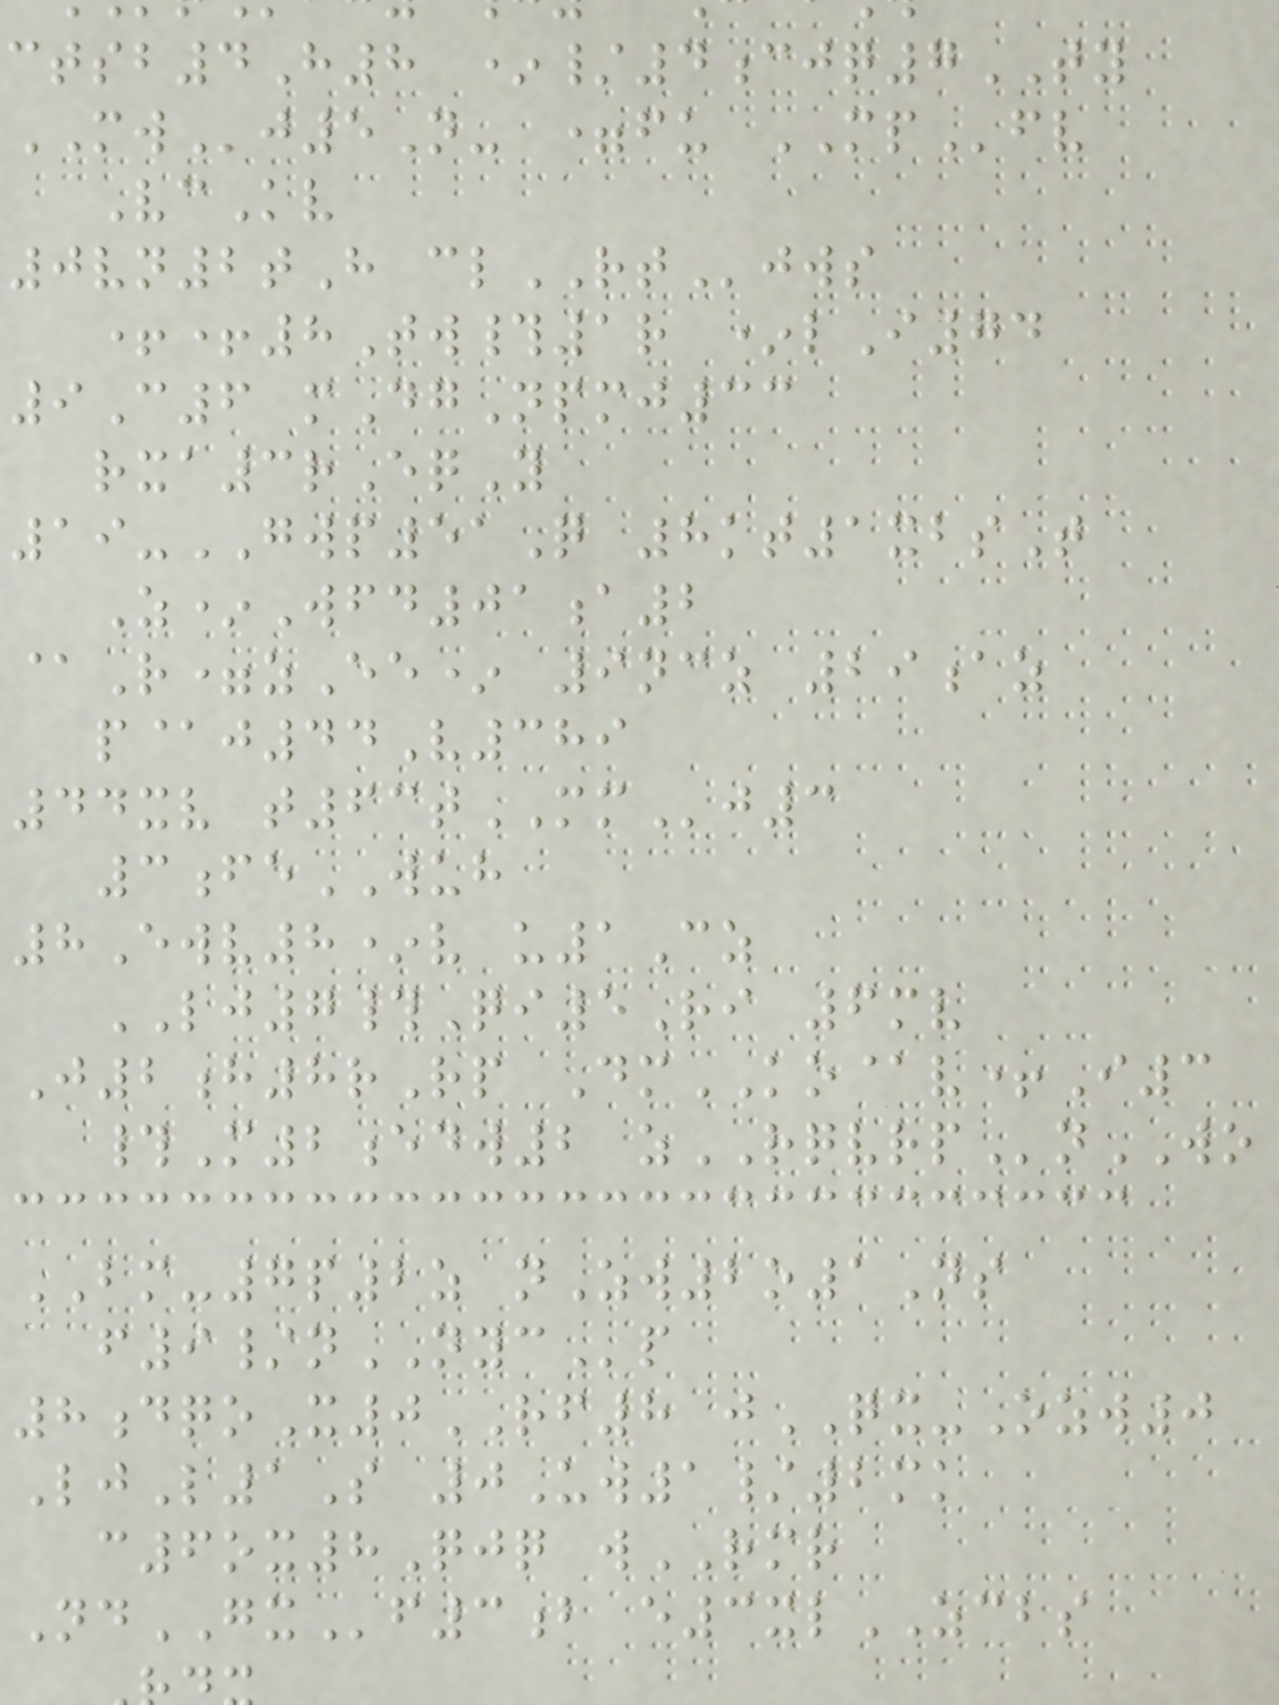ctsb4H8 */4cjq7TY
MWj5N- =fu MPfv
VcKv
0vn2tH clRTjws
++8Tw#1r *lI74
9C6 mDgNpmj33
rxa3rEqY
19-GWP51Q 8kt1xbsT
Z*Wfd01a2
@R=zEe* 9ncz 29az
p@j44V389
44xv t63tMMj3
3feWUH
8Ewv8*v u1Cz
LJ7#Qi5Ri 6mv
J2h8rRp DmKO@v+I3
#M2edw2 zRQVRPnWO
BM-7p2z nZw2o1Ns
f9/nNYCp
8dqoX0RF8 jQX-Ozw0
LjL1S 0Uw1/2mk
c6ox8Qjq wRMR
NdGXf3b e3xlZCBS
